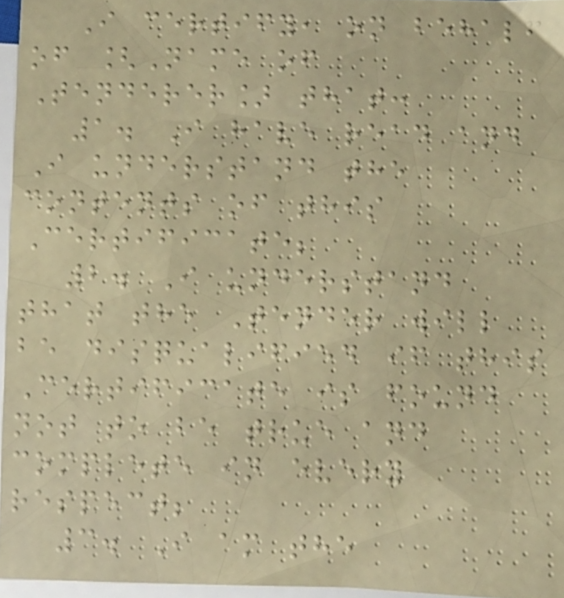I certify, on behalf
of [Name of
Tenderer] that:
1. I have read and
I understand the
contents of this
Certificate;
2. I understand
that the Tender will
be disqualified if this
Certificate is found
not to be true and
complete in every
respect;
3. I am the
